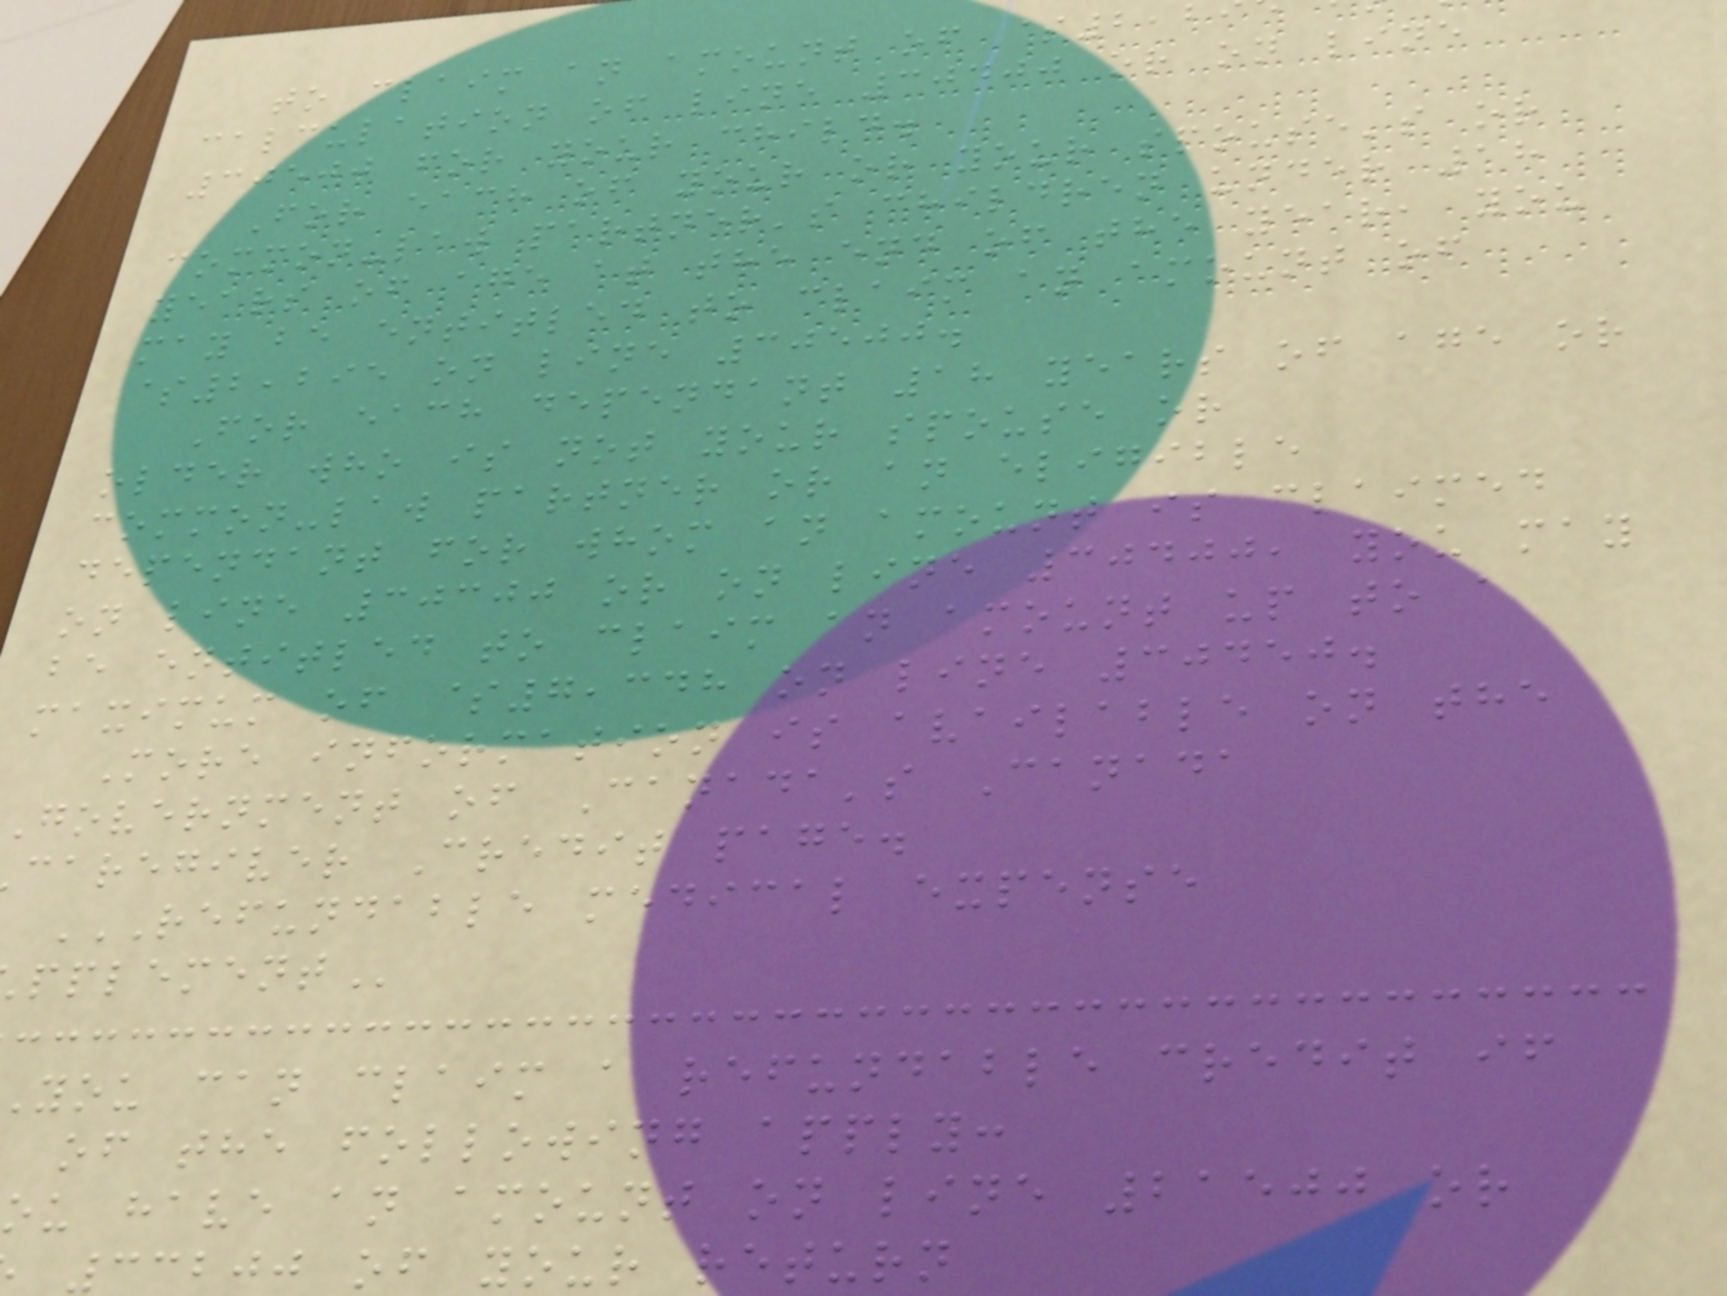to claim an amount of $2,2
calculation of line 30400 or on line
30500 for your child.
For each of your or your spouse's or
common-law partner's children under 18
years of age at the end of the year, you
may be entitled to claim an amount of
$2,295 on line 30500.
For each dependant 18 years of age or
older who is not your spouse or
common-law partner or an eligible
dependant for whom an amount is claimed
on line 30300 or on line 30400, you may
be entitled to claim an amount up to a
maximum of $7,348 on line 30450.
More information is available on the
government of Canada's Canada
caregiver Credit page.
REFUNDABLE MEDICAL EXPENSE
you can claim a refundable credit if
of the following apply:
ou have an amount on line 21500 or
33200 of your return
